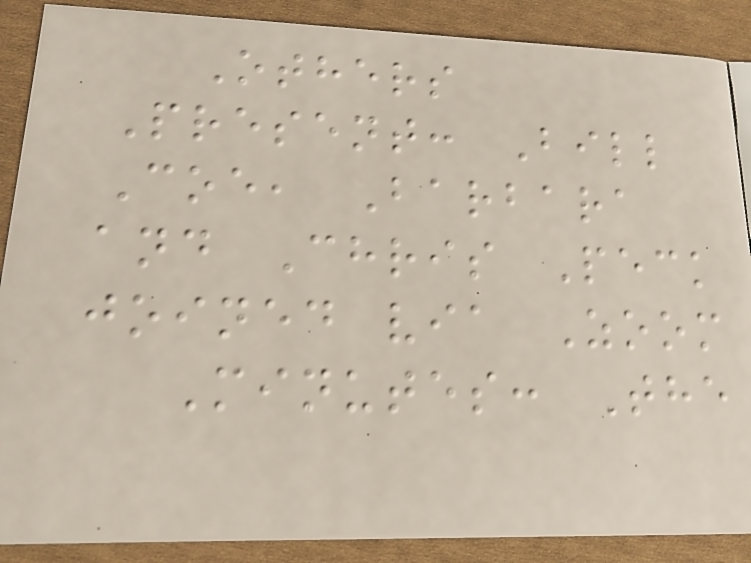Others
Present: Bill
Coe, Barbara
and Chris Peck
joined via Zoom
Minutes: The
